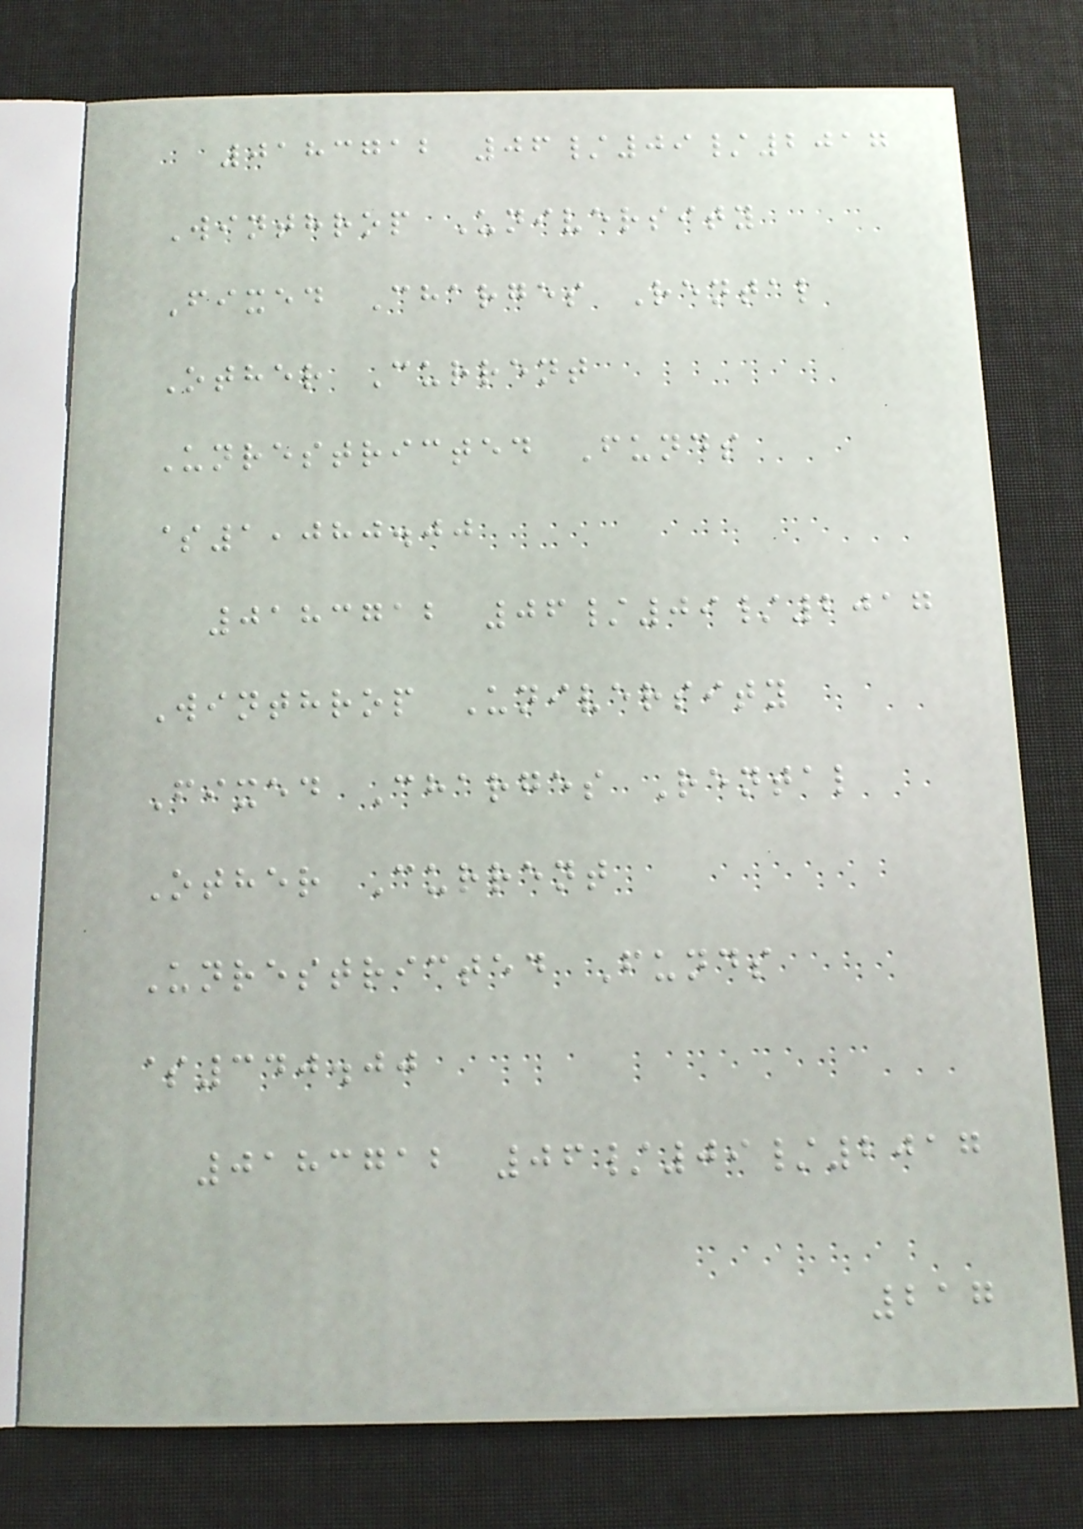0183712 06/09/2017
Winthrop University
Fixed Charges Rental
Other Current
Unrestricted Funds
$1,080.00
0183712 06/09/2017
Winthrop University
Fixed Charges Rental
Other Current
Unrestricted Funds
$340.00
0183712 06/09/2017
217
